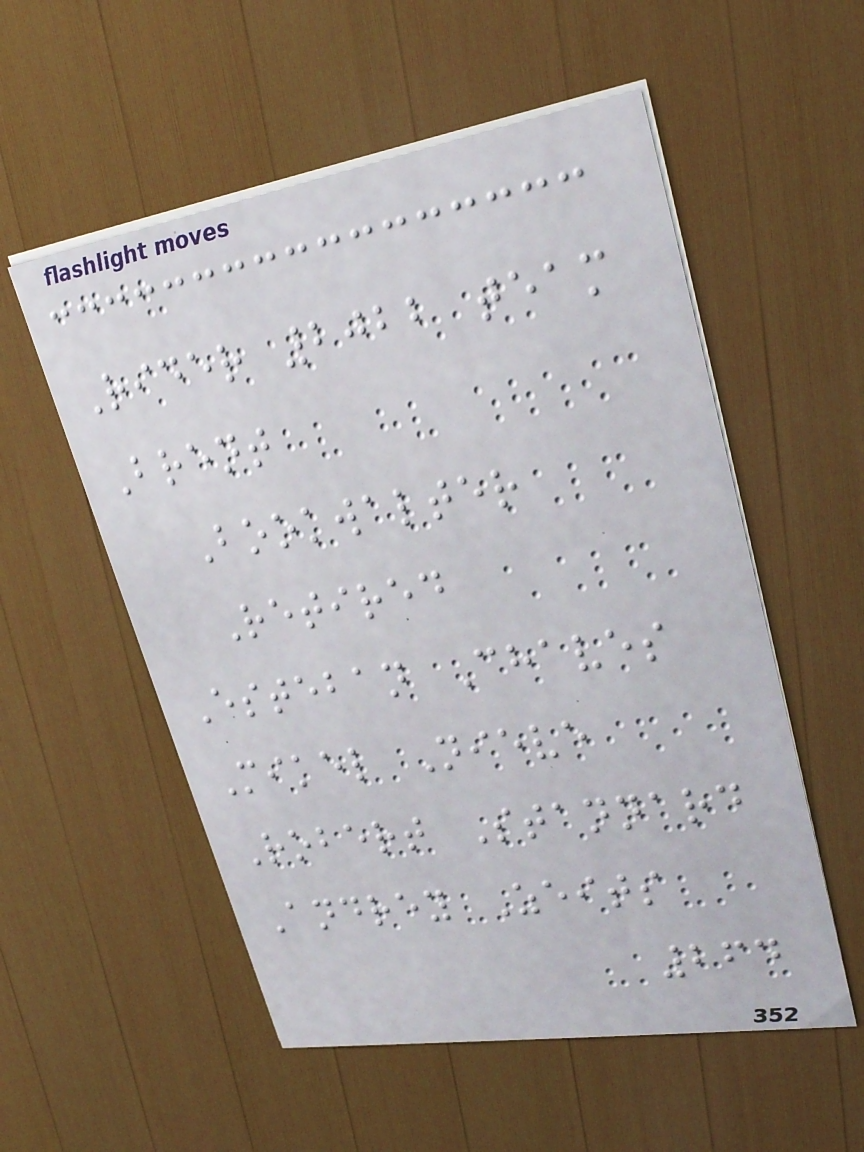Rider 2022 team
Brent
Bookwalter
Retired
Esteban Chaves
Mikel Nieve
Robert Stannard
Andrey Zeits
264
